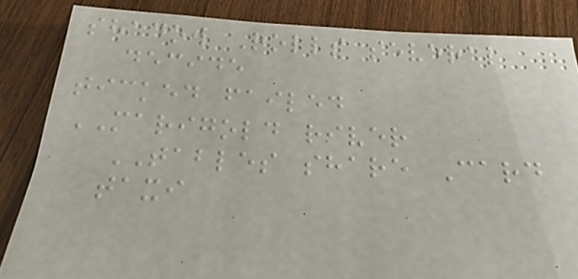shadow Rolls several
decide
ticked failed
MARIGOLD river
TABLES share Card
taxi
